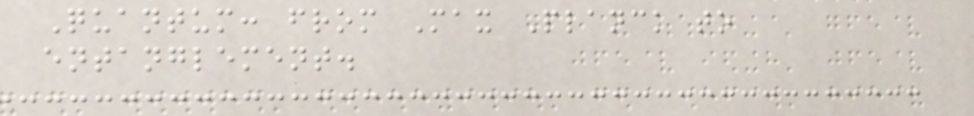Quantum: from Max Planck to
entanglement.
